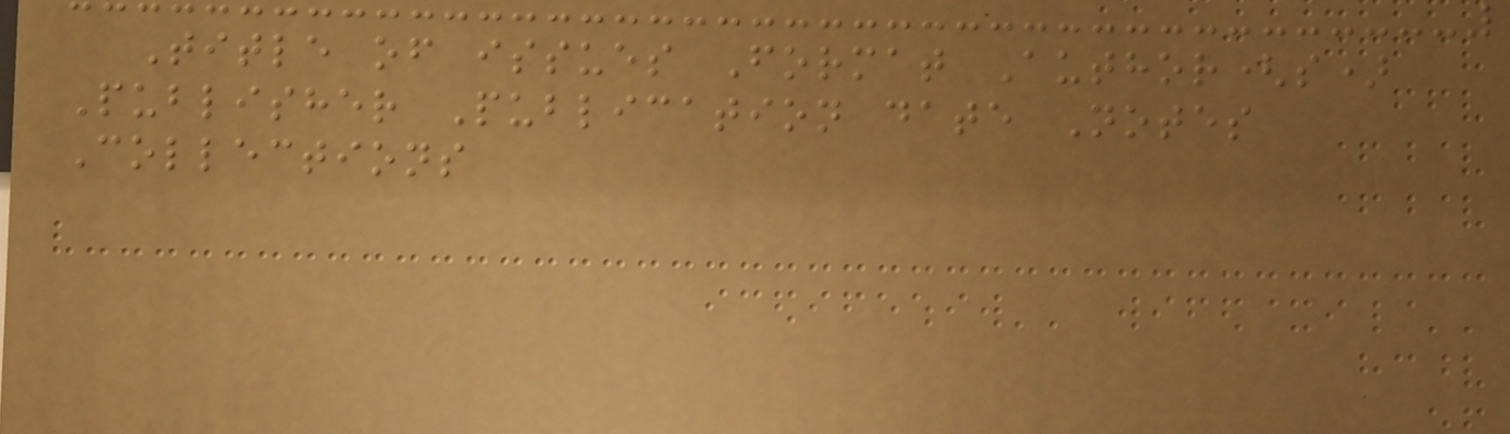Title of issues Format Author(s)
Publisher Publication date Notes
Collections
